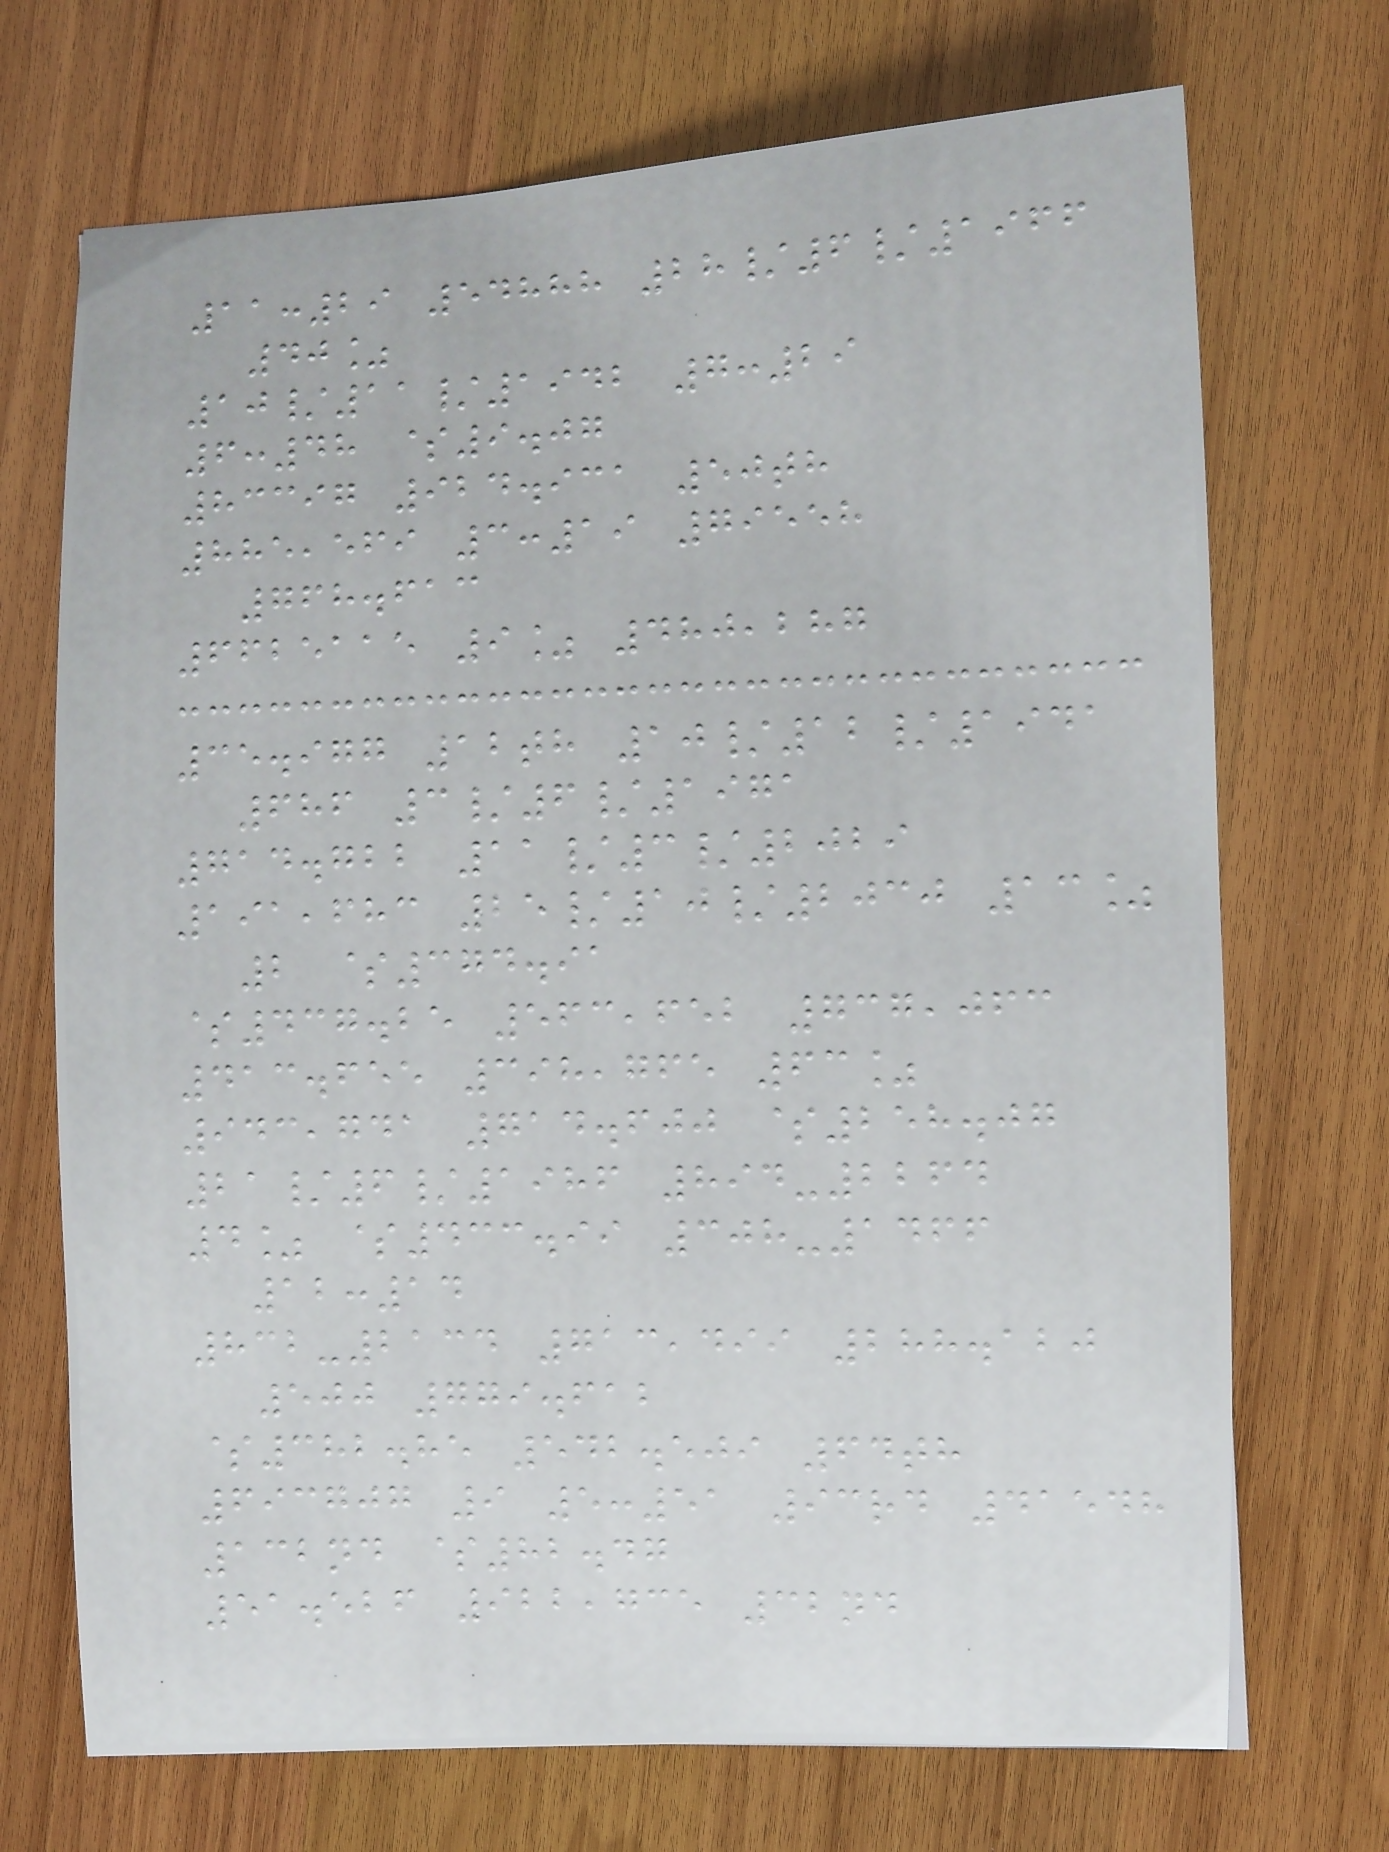11:29 54888 28/6/1966
40%
10/11/1942 7:29
6:48 $9.07
83397 924.931 50th
885,569 3:19 79558
768.613
6625115 9% 480,287
35.977 12th 10/12/1941
686 3/6/1971
714.722 11/3/2029
191,683 25/10/2030 13%
2 $374.91
$437.25 563,652 737,063
413.655 398,765 63%
943,741 714.600 $258.07
21/6/1986 894-2264
4% $433.99 308-1466
12:14
832-2134 713,499 288.120
500 779.612
$382.85 542.509 64th
693707 9 5:51 93rd 41548
132nd $82.47
51.526 922,735 32nd
